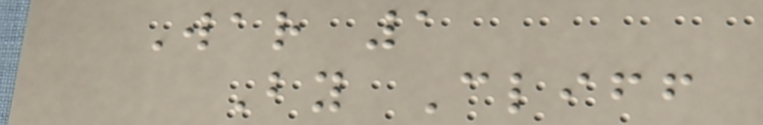War 1
By Cliff
